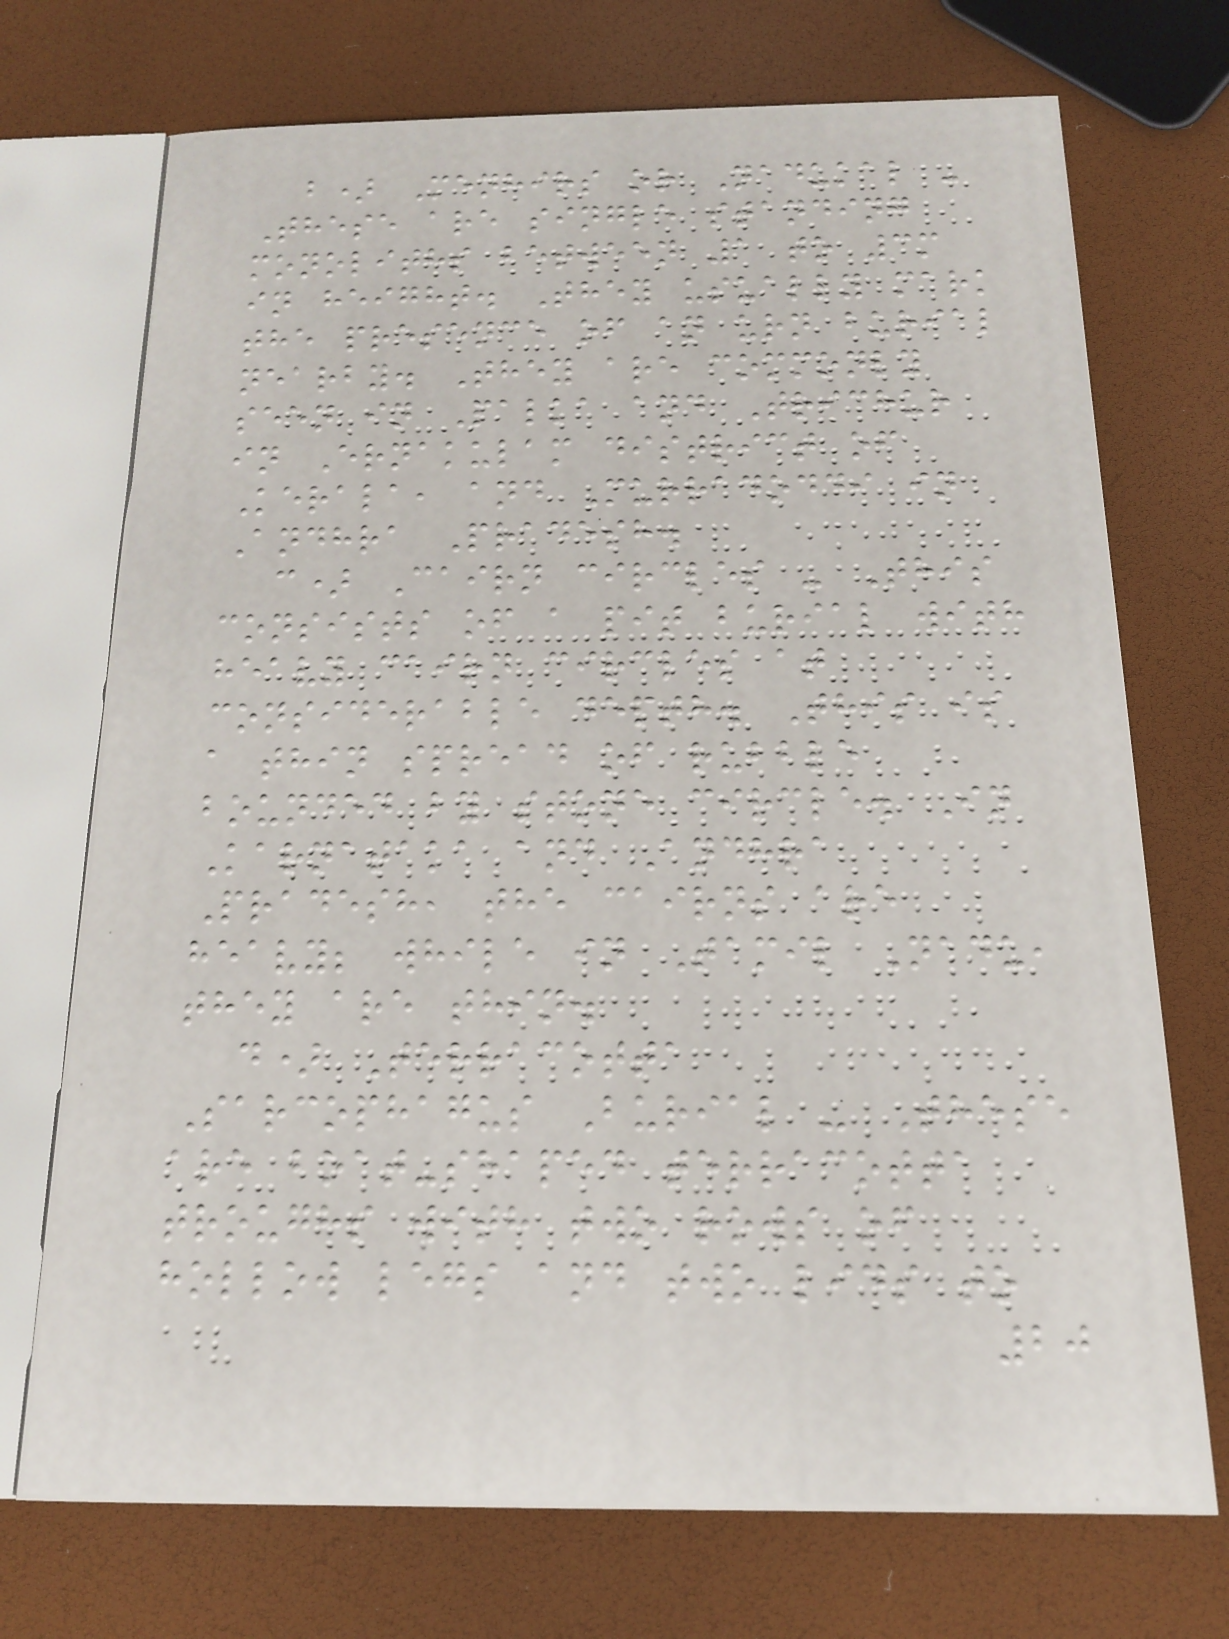b) Menhirs or Nadukal -
These are single standing
monoliths between 1 to 3m
in height. They usually mark
the presence of an urn burial
nearby. They are commonly
seen in Palka and Trichur
in Ernakulam district of
Kerala, and Murradoddi in
Andhra Pradesh.
c) Cairn circles - This
consists of a pit burial with
heavy cairn circles at
considerable depth. This is
a thin spread of rubble
bounded by stone circle. In
Karnataka and Andhra
Pradesh, the cairns are
heavy; while in Tamil Nadu,
they are thin.
d) Terracotta
Sarcophagus Burial - These
are boat-shaped terracotta
troughs with two rows of
hollow legs and two lids to
20
